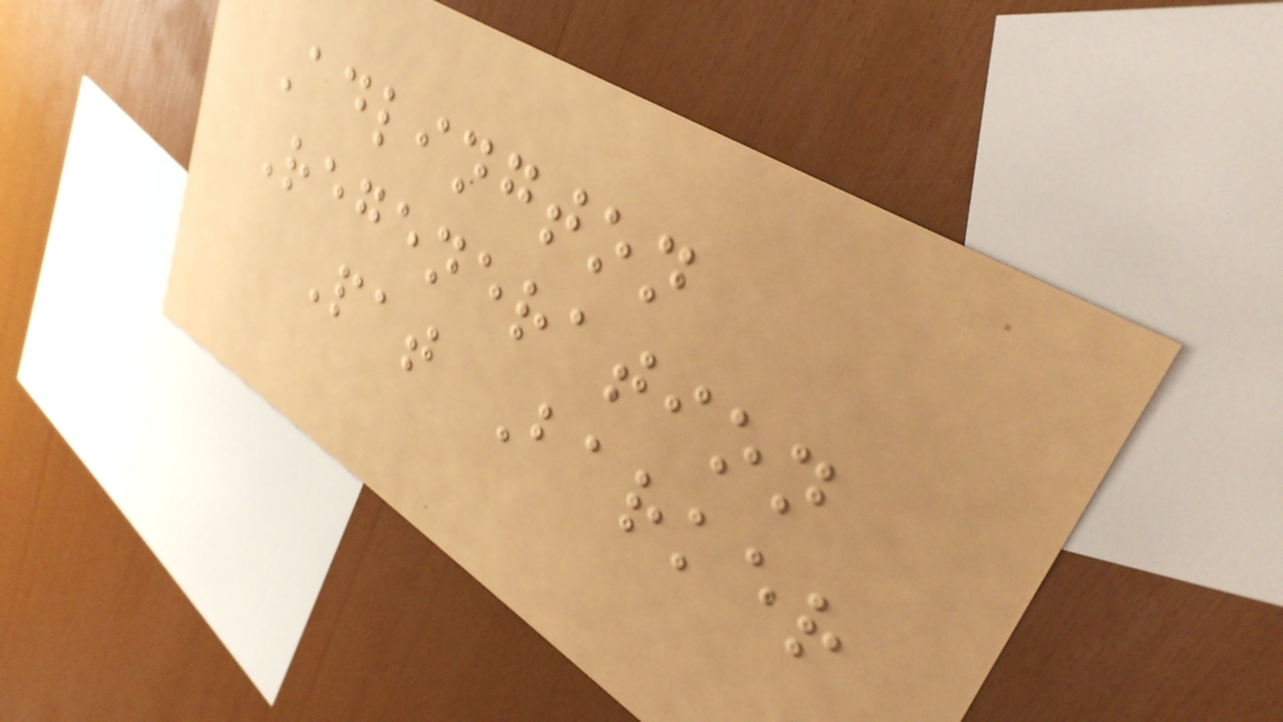Adlington
Regeneration
Pat Barker
